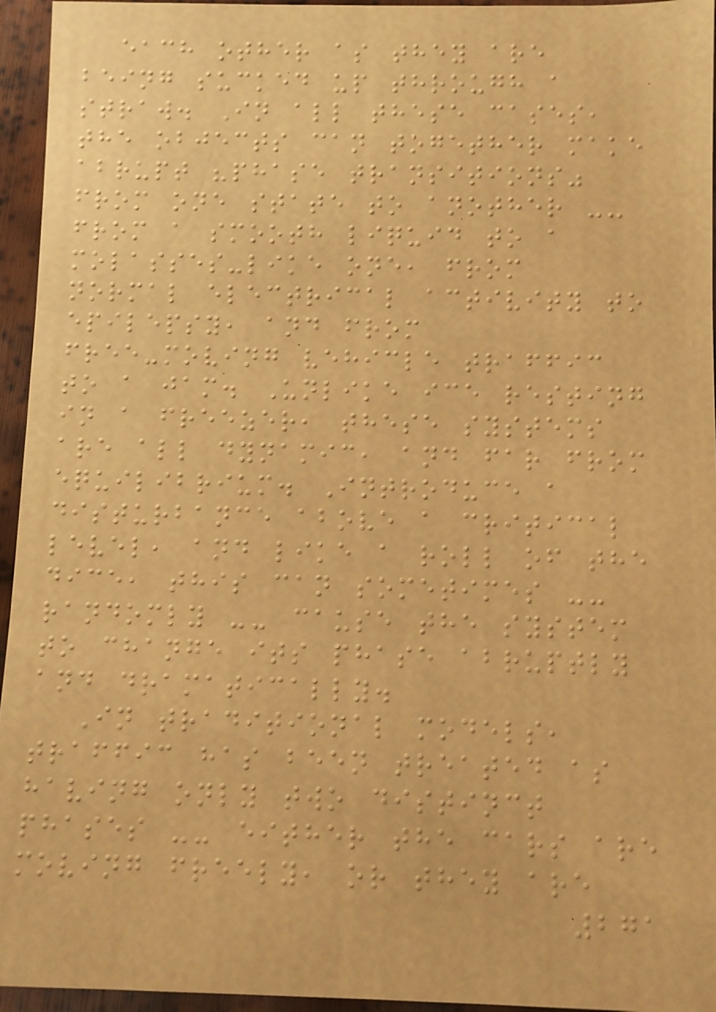each other as they are
being sucked up through a
straw. In all these cases,
the objects can together make
abrupt "phase transitions"
from one state to another --
from a smooth liquid to a
molasses-like one, from
normal electrical activity to
epilepsy, and from
free-moving vehicle traffic
to a jam. Unlike ice resting
in a freezer, these systems
are all dynamic, and far from
equilibrium. Introduce a
disturbance above a critical
level, and like a roll of the
dice, this can sometimes --
randomly -- cause the system
to change its phase abruptly
and dramatically.
In traditional models,
traffic has been treated as
having only two distinct
phases -- either the cars are
moving freely, or they are
271
